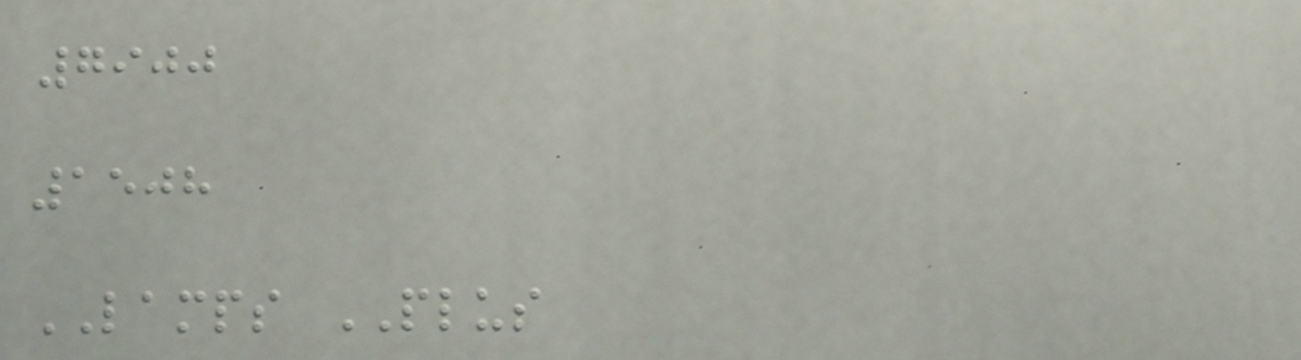7900
1508
LAMPS PLUS
